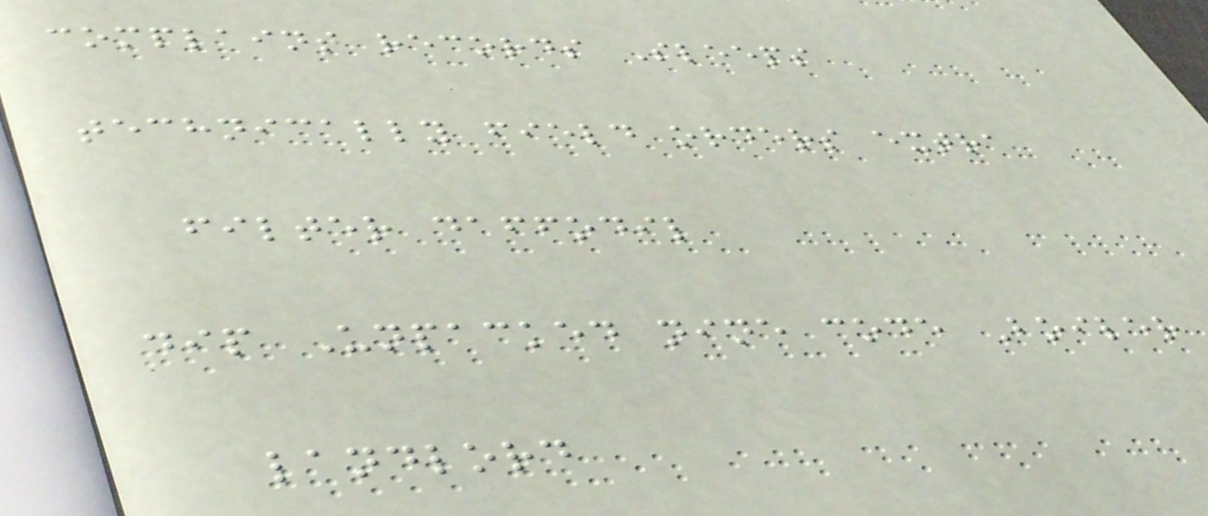complaint records Sleeps
technically field orders extra
filter daffodil
dip Unpacked nine code Boiler
landlord
